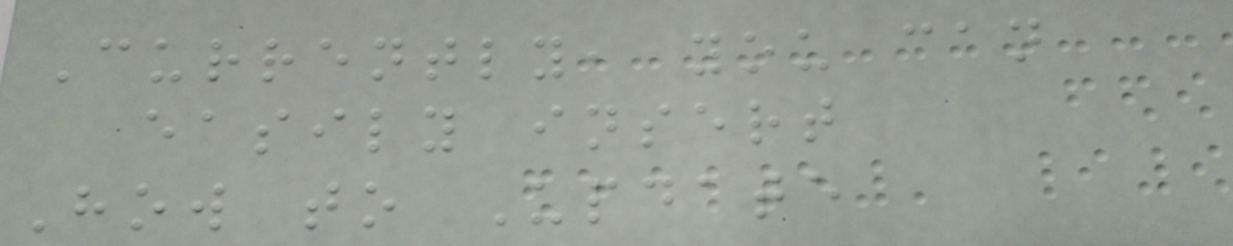Currently, you can
easily insert
How to Update
